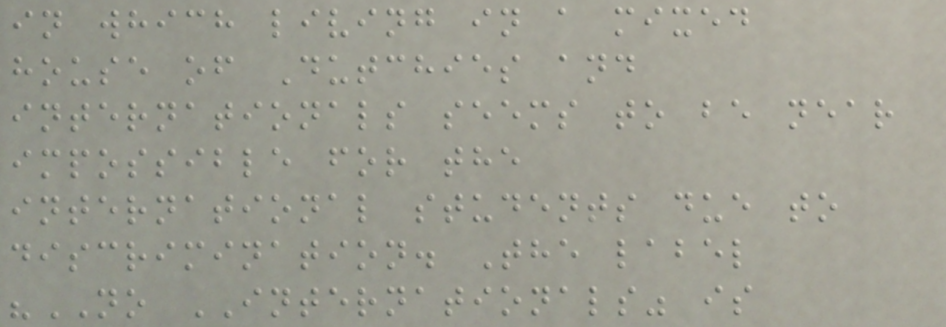in which living in a mixed
house of Dutchies and
internationals seems to be near
impossible for the
international students due to
discrimination. The label
"NO INTERNATIONALS" is
